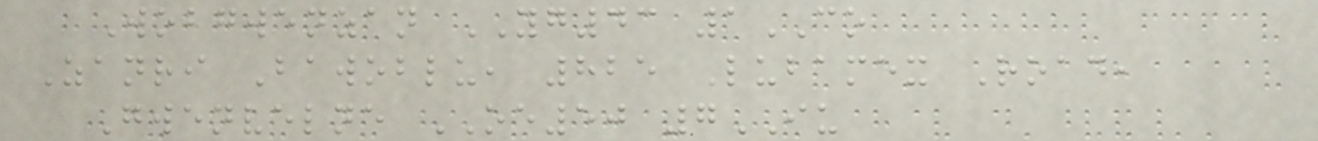Wobgwenzan YG43 1CO
Zanri Bawoblu, 825 Lubamex Road,
Gwenvelne OE50 7IU
